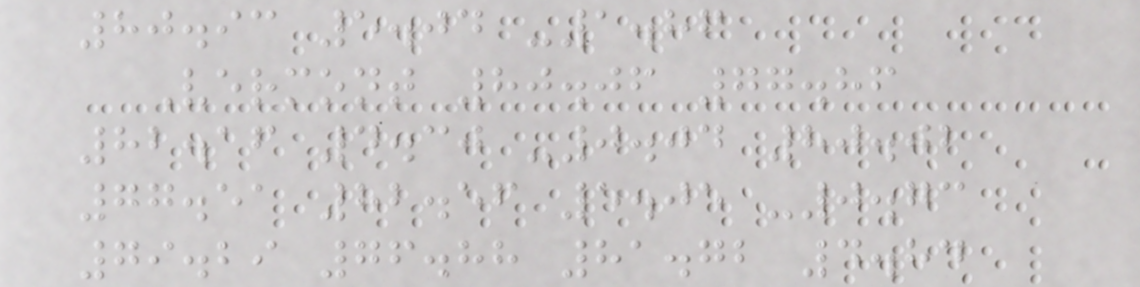80.93 5.04 -1.86
Vermont 80.06 77.86
82.16 4.30 -0.04 80.02
77.51 82.56 5.05 -0.73
79.29 76.88 81.72 4.84
